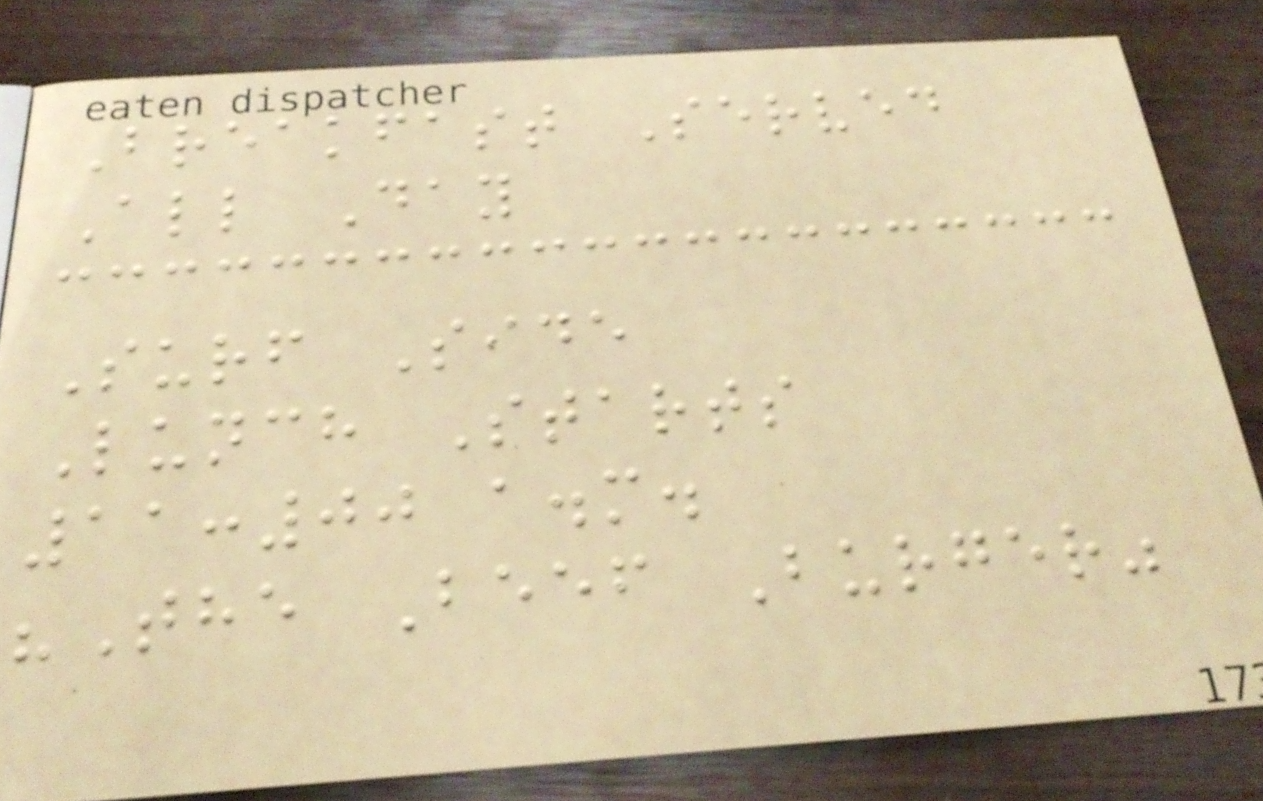Breakfast Served
All Day
Surf Side
Lunch Starts
11:00 a.m.
"The Beef Burger"
